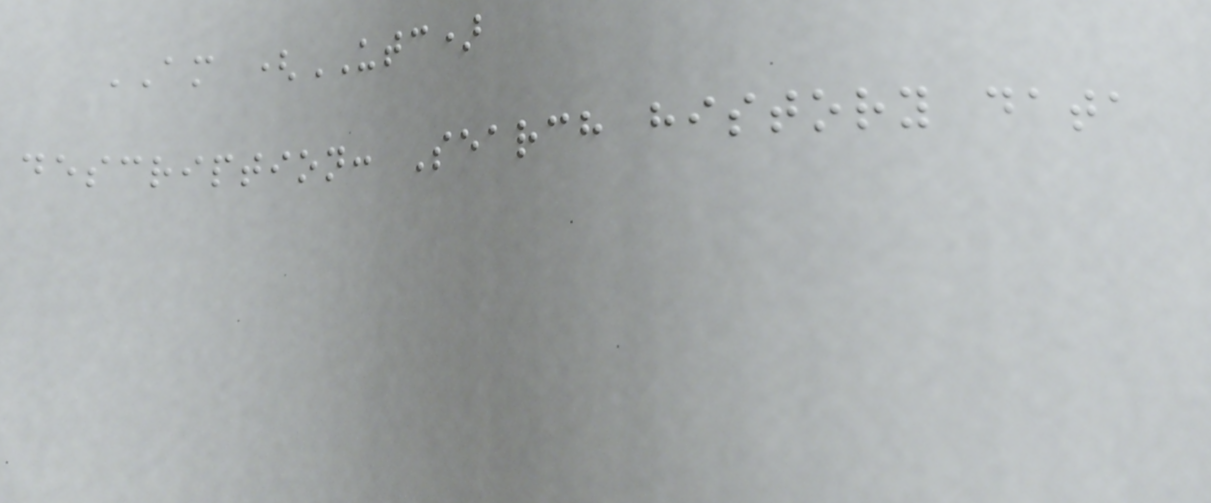AM (UTC)
description: Search history data
